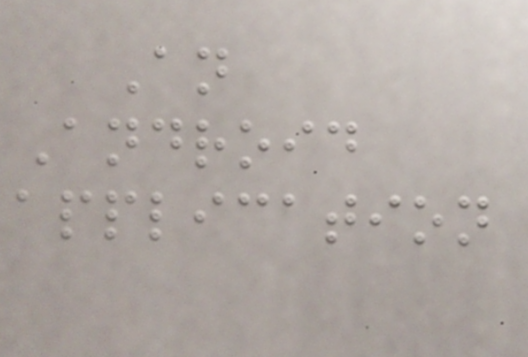An
Android
application
